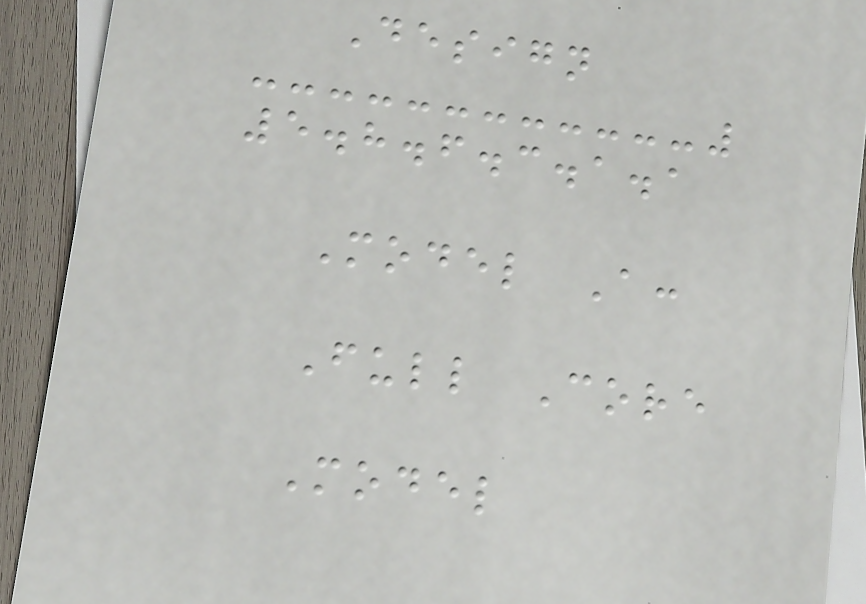Design
5.8.6.3.1.1
Model A:
Full Core
Model
